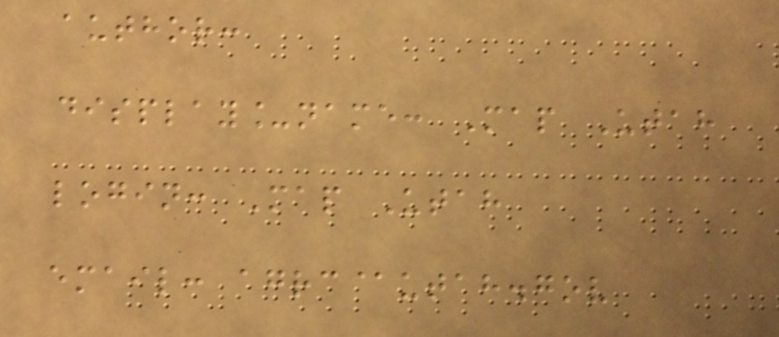author:
display_name: Map Utah
login: Map Utah
email: agrc@utah.gov
